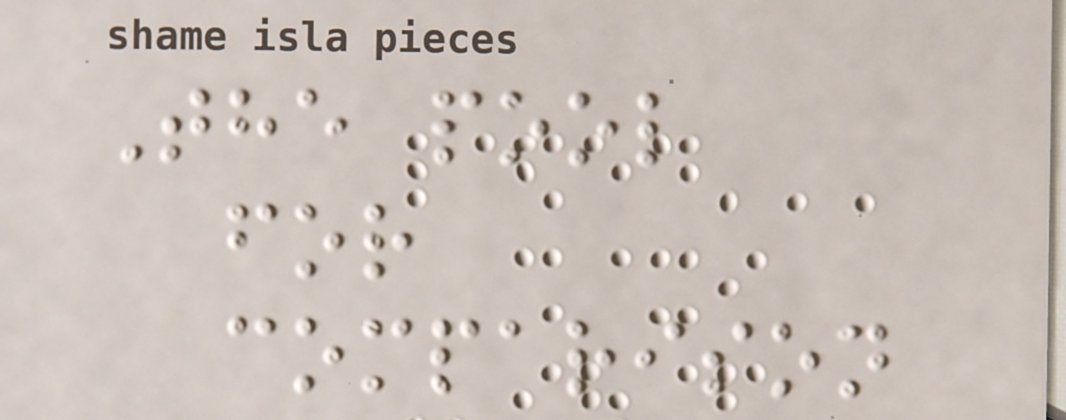The pool
for
comparison
